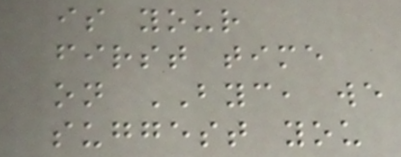is your
first time
on BYC, we
suggest you
